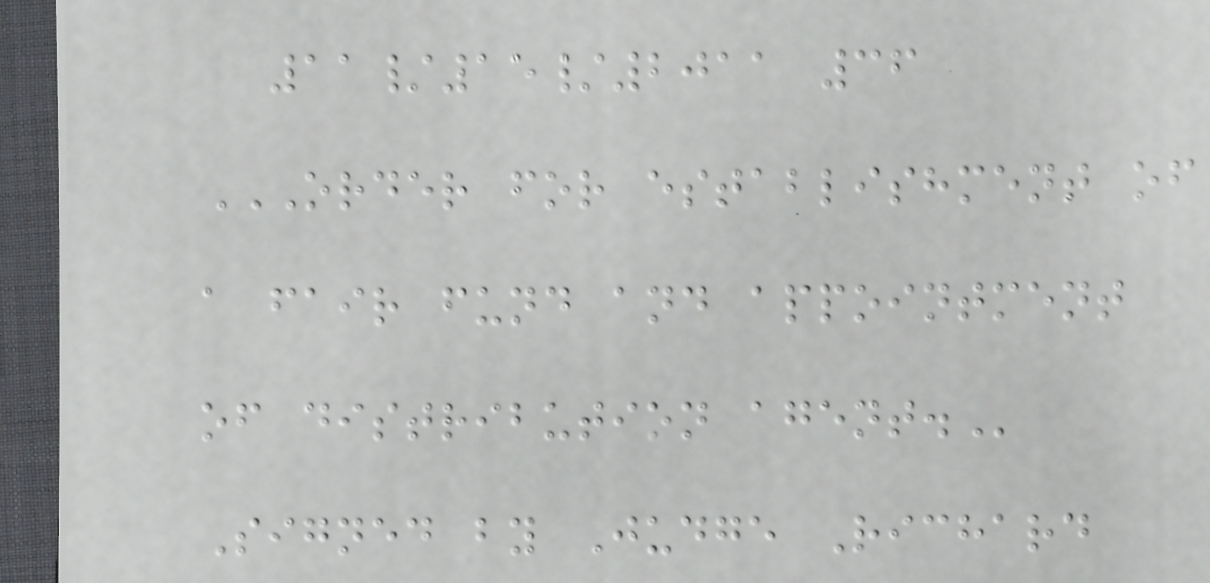11/15/2011 36
ORDER FOR ESTABLISHMENT OF
A FAIR FUND AND APPOINTMENT
OF DISTRIBUTION AGENT.
Signed by Judge Richard
